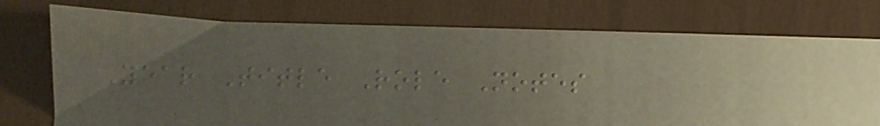Year Title Role Notes
